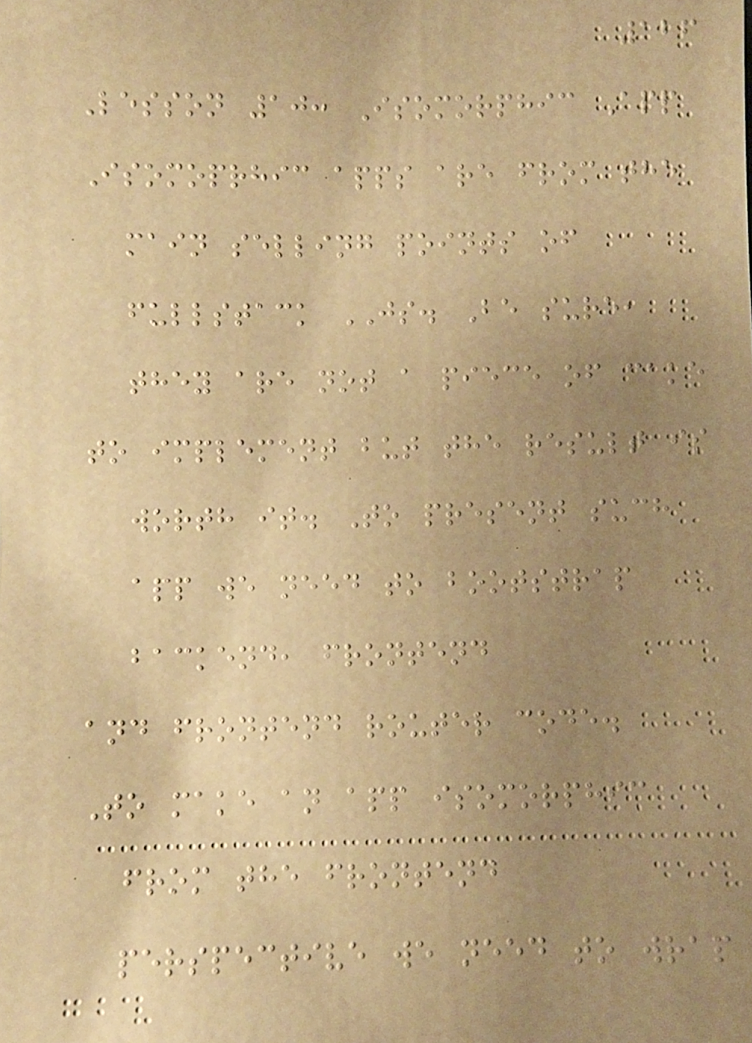126
Lesson 10: Isomorphic App
Isomoprhic apps are from the
main selling points of
fullstack JS. Be sure,
they are not a piece of cake
to implement but the result is
worth it. To present such
app we need to bootstrap
backend, frontend
and frontend router code.
To make an app isomorphic
from the frontend
perspective we need to wrap
